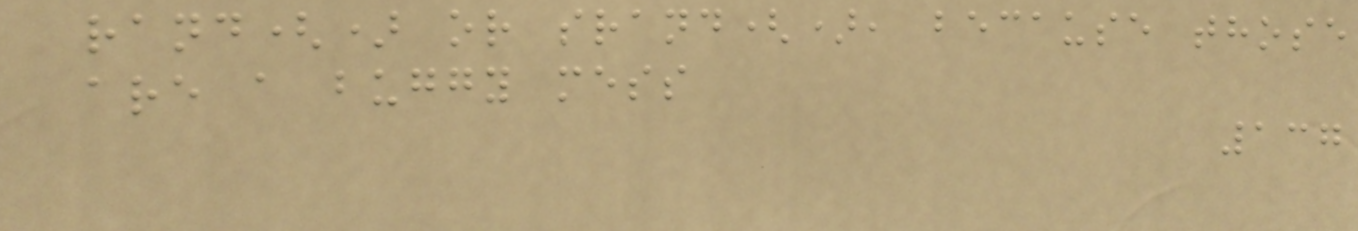rand() or srand(), because those
are a buggy mess
137
